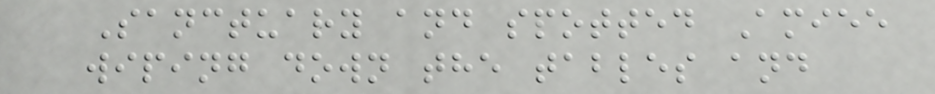Sanctuary and spotted Amiee
wiping down the tables and
